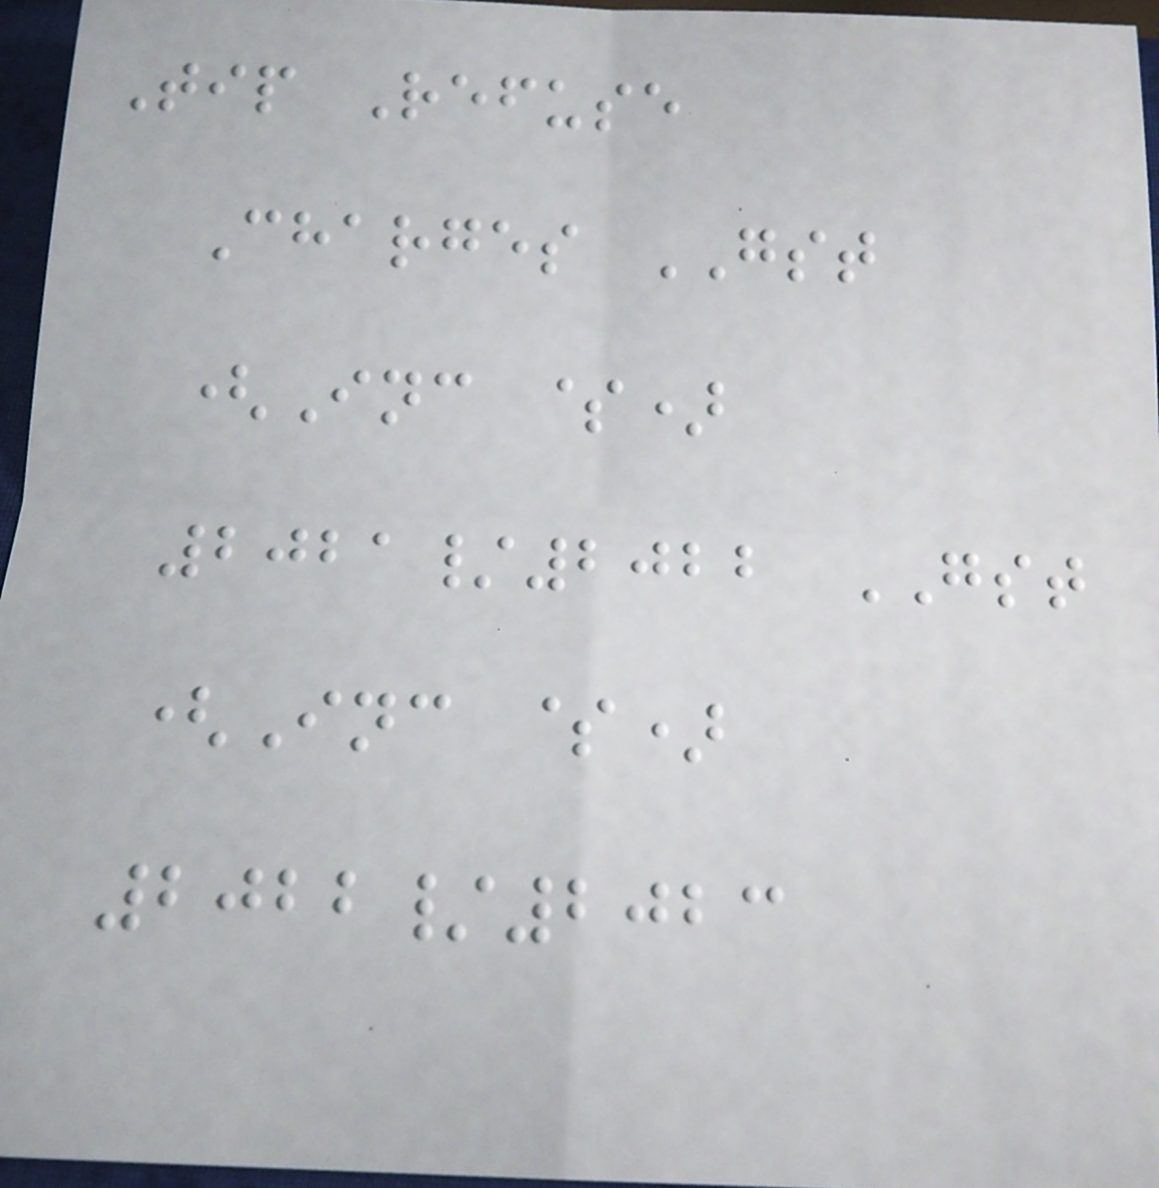Tip Refuse
Charges GST
(Inc $)
2021/2022 GST
(Inc $)
2022/2023
